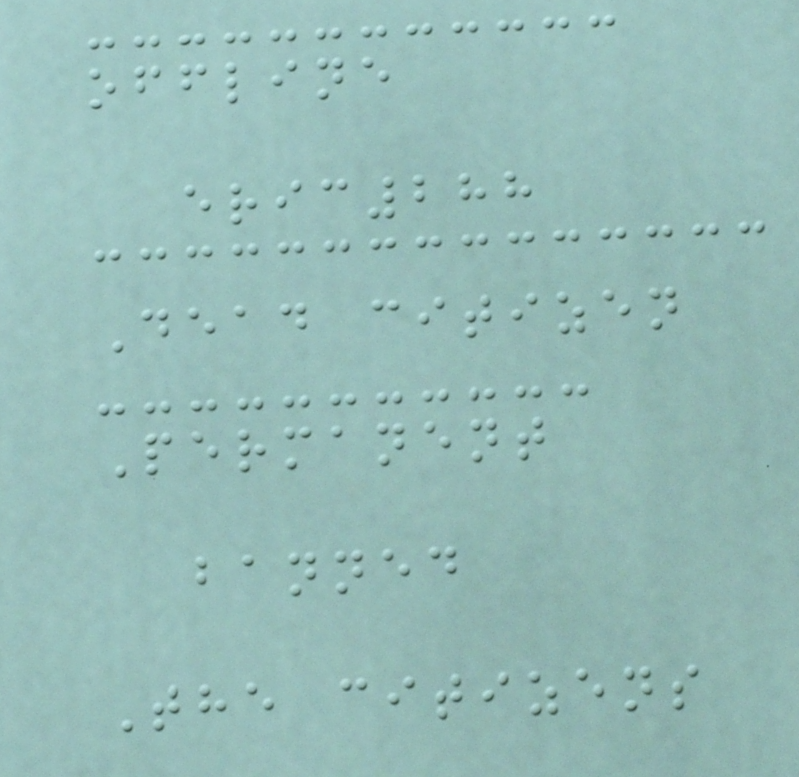offline
eric288
Dead citizen
Permanent
banned
The citizens
